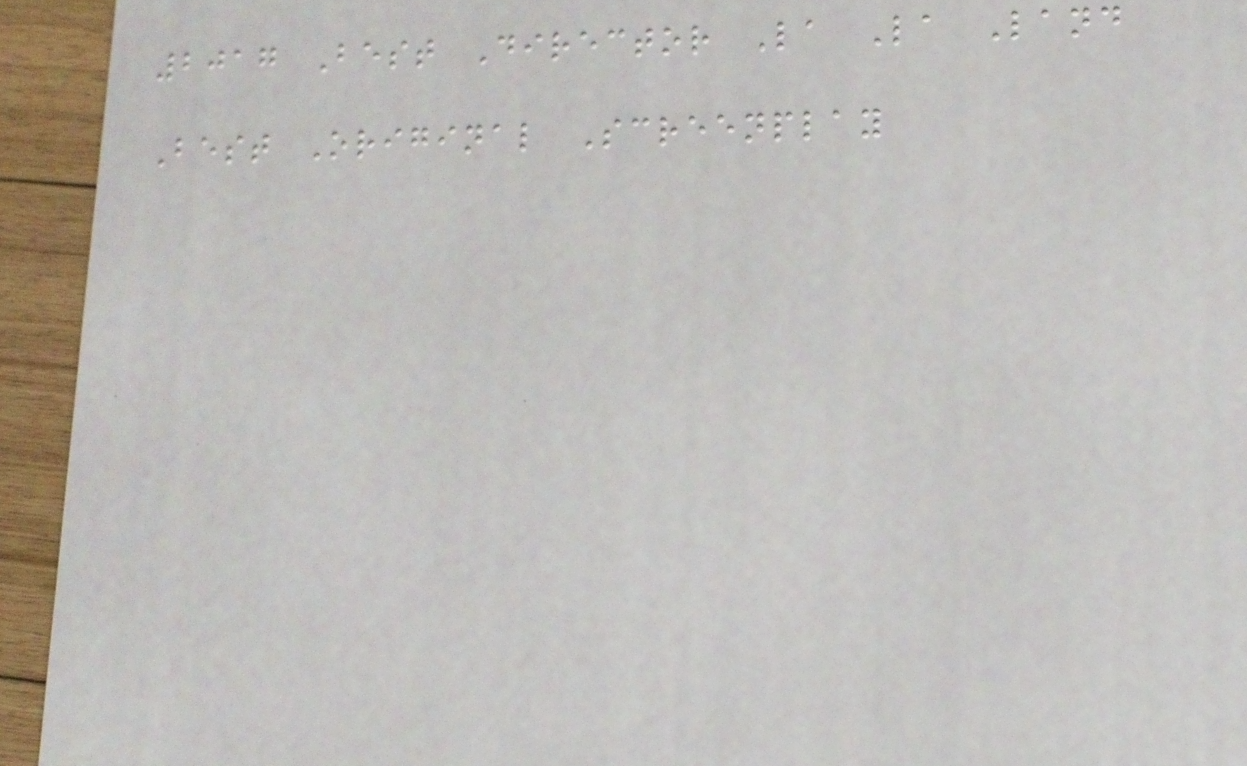2017 Best Director La La Land
Best Original Screenplay
